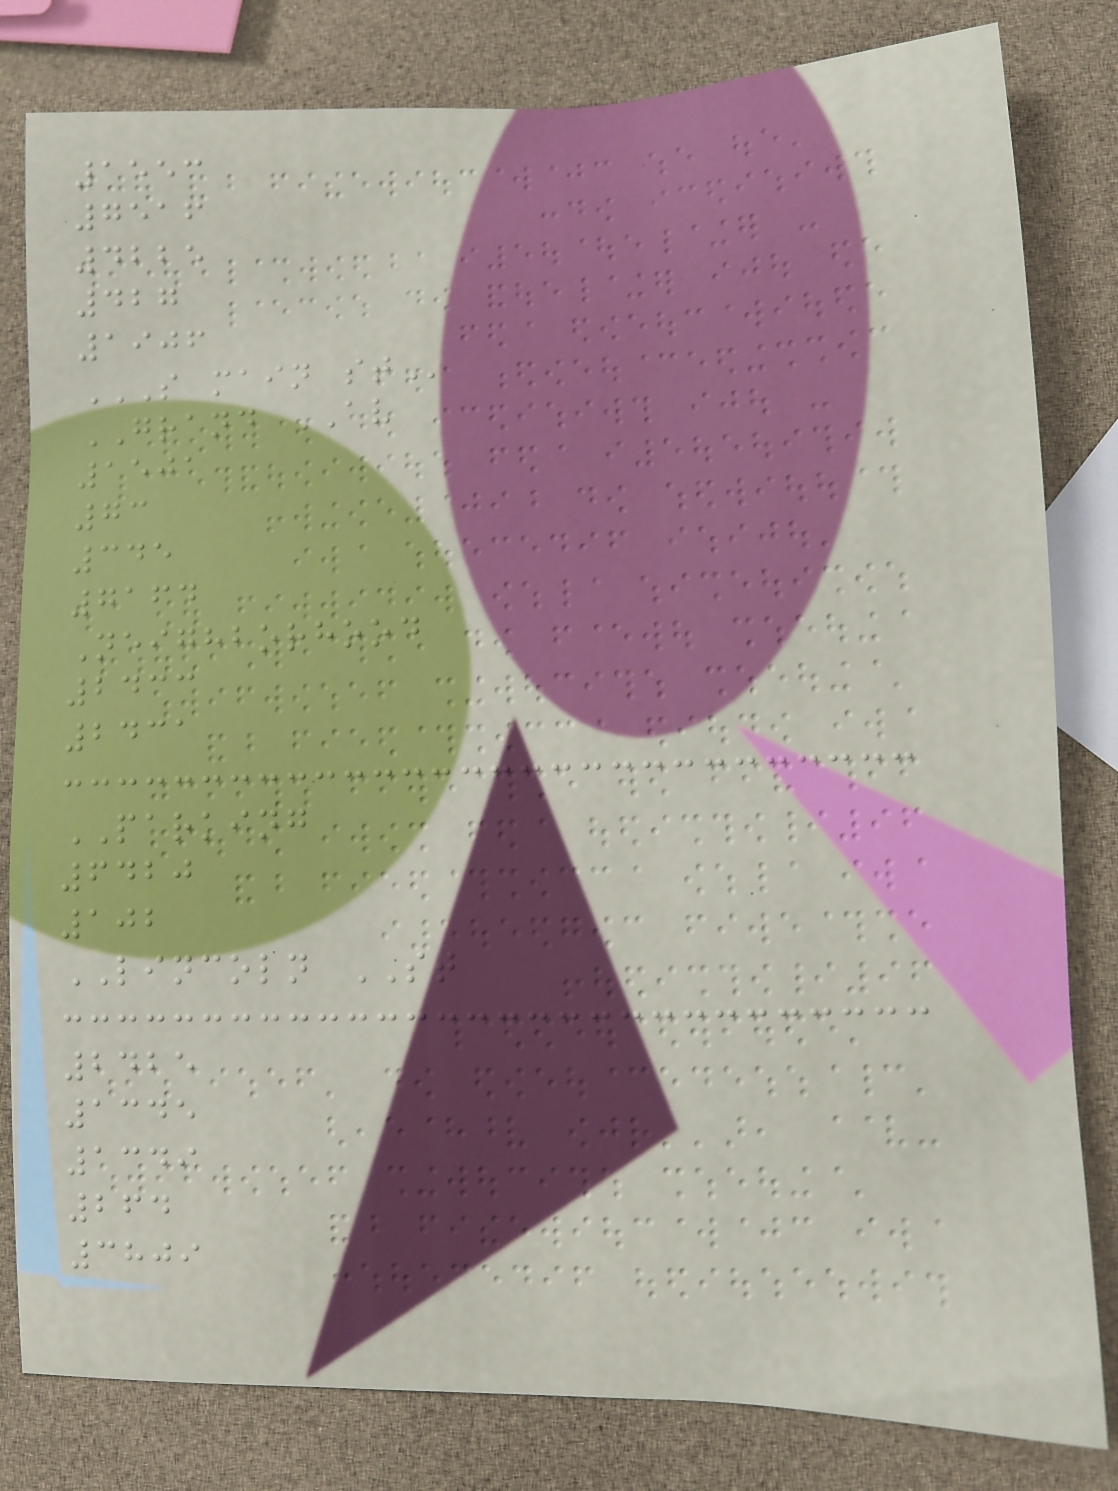1553
7516
4225
427
1906
S MAIN ST
GRAND AV
1501
73
345
7164
Neighborhood
2433
2431
PARKING
6420
102
LINCOLN ST
2425
1345
1349
264
3809
